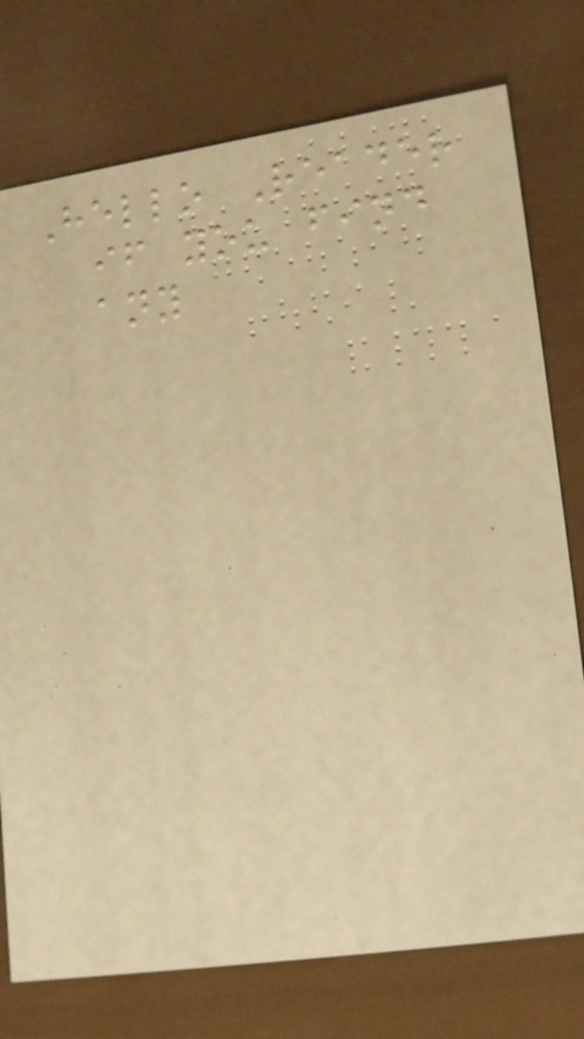Hello Reader
if you find
any
